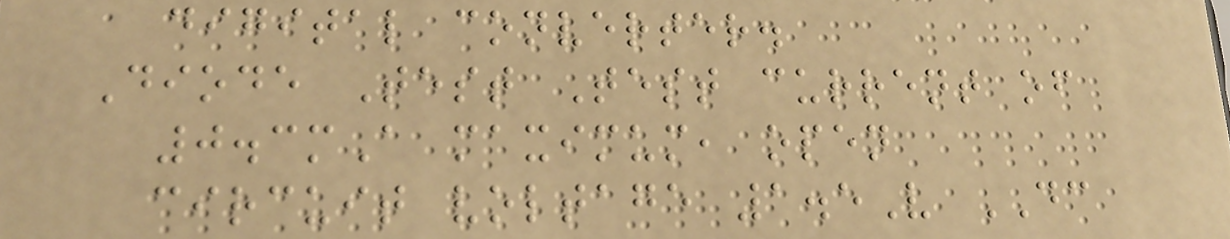digital converter.
Diode Test Test current of
0.3mA maximum, open
circuit voltage 1.5V DC
